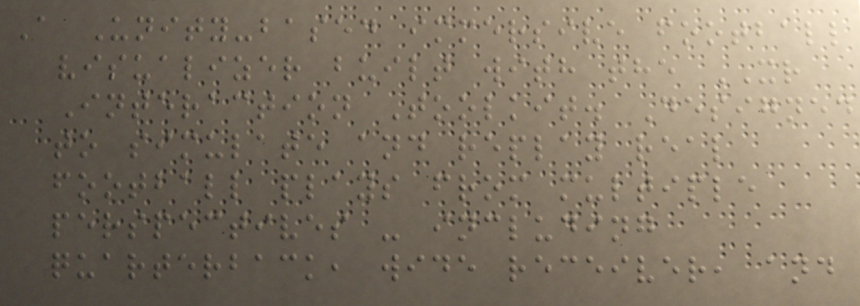A Unity-based immersive football
visualizer built with the XR
Interaction Toolkit. Designed
to simulate and replay real
football plays from multiple
perspectives - including
quarterback, wide receiver, and
